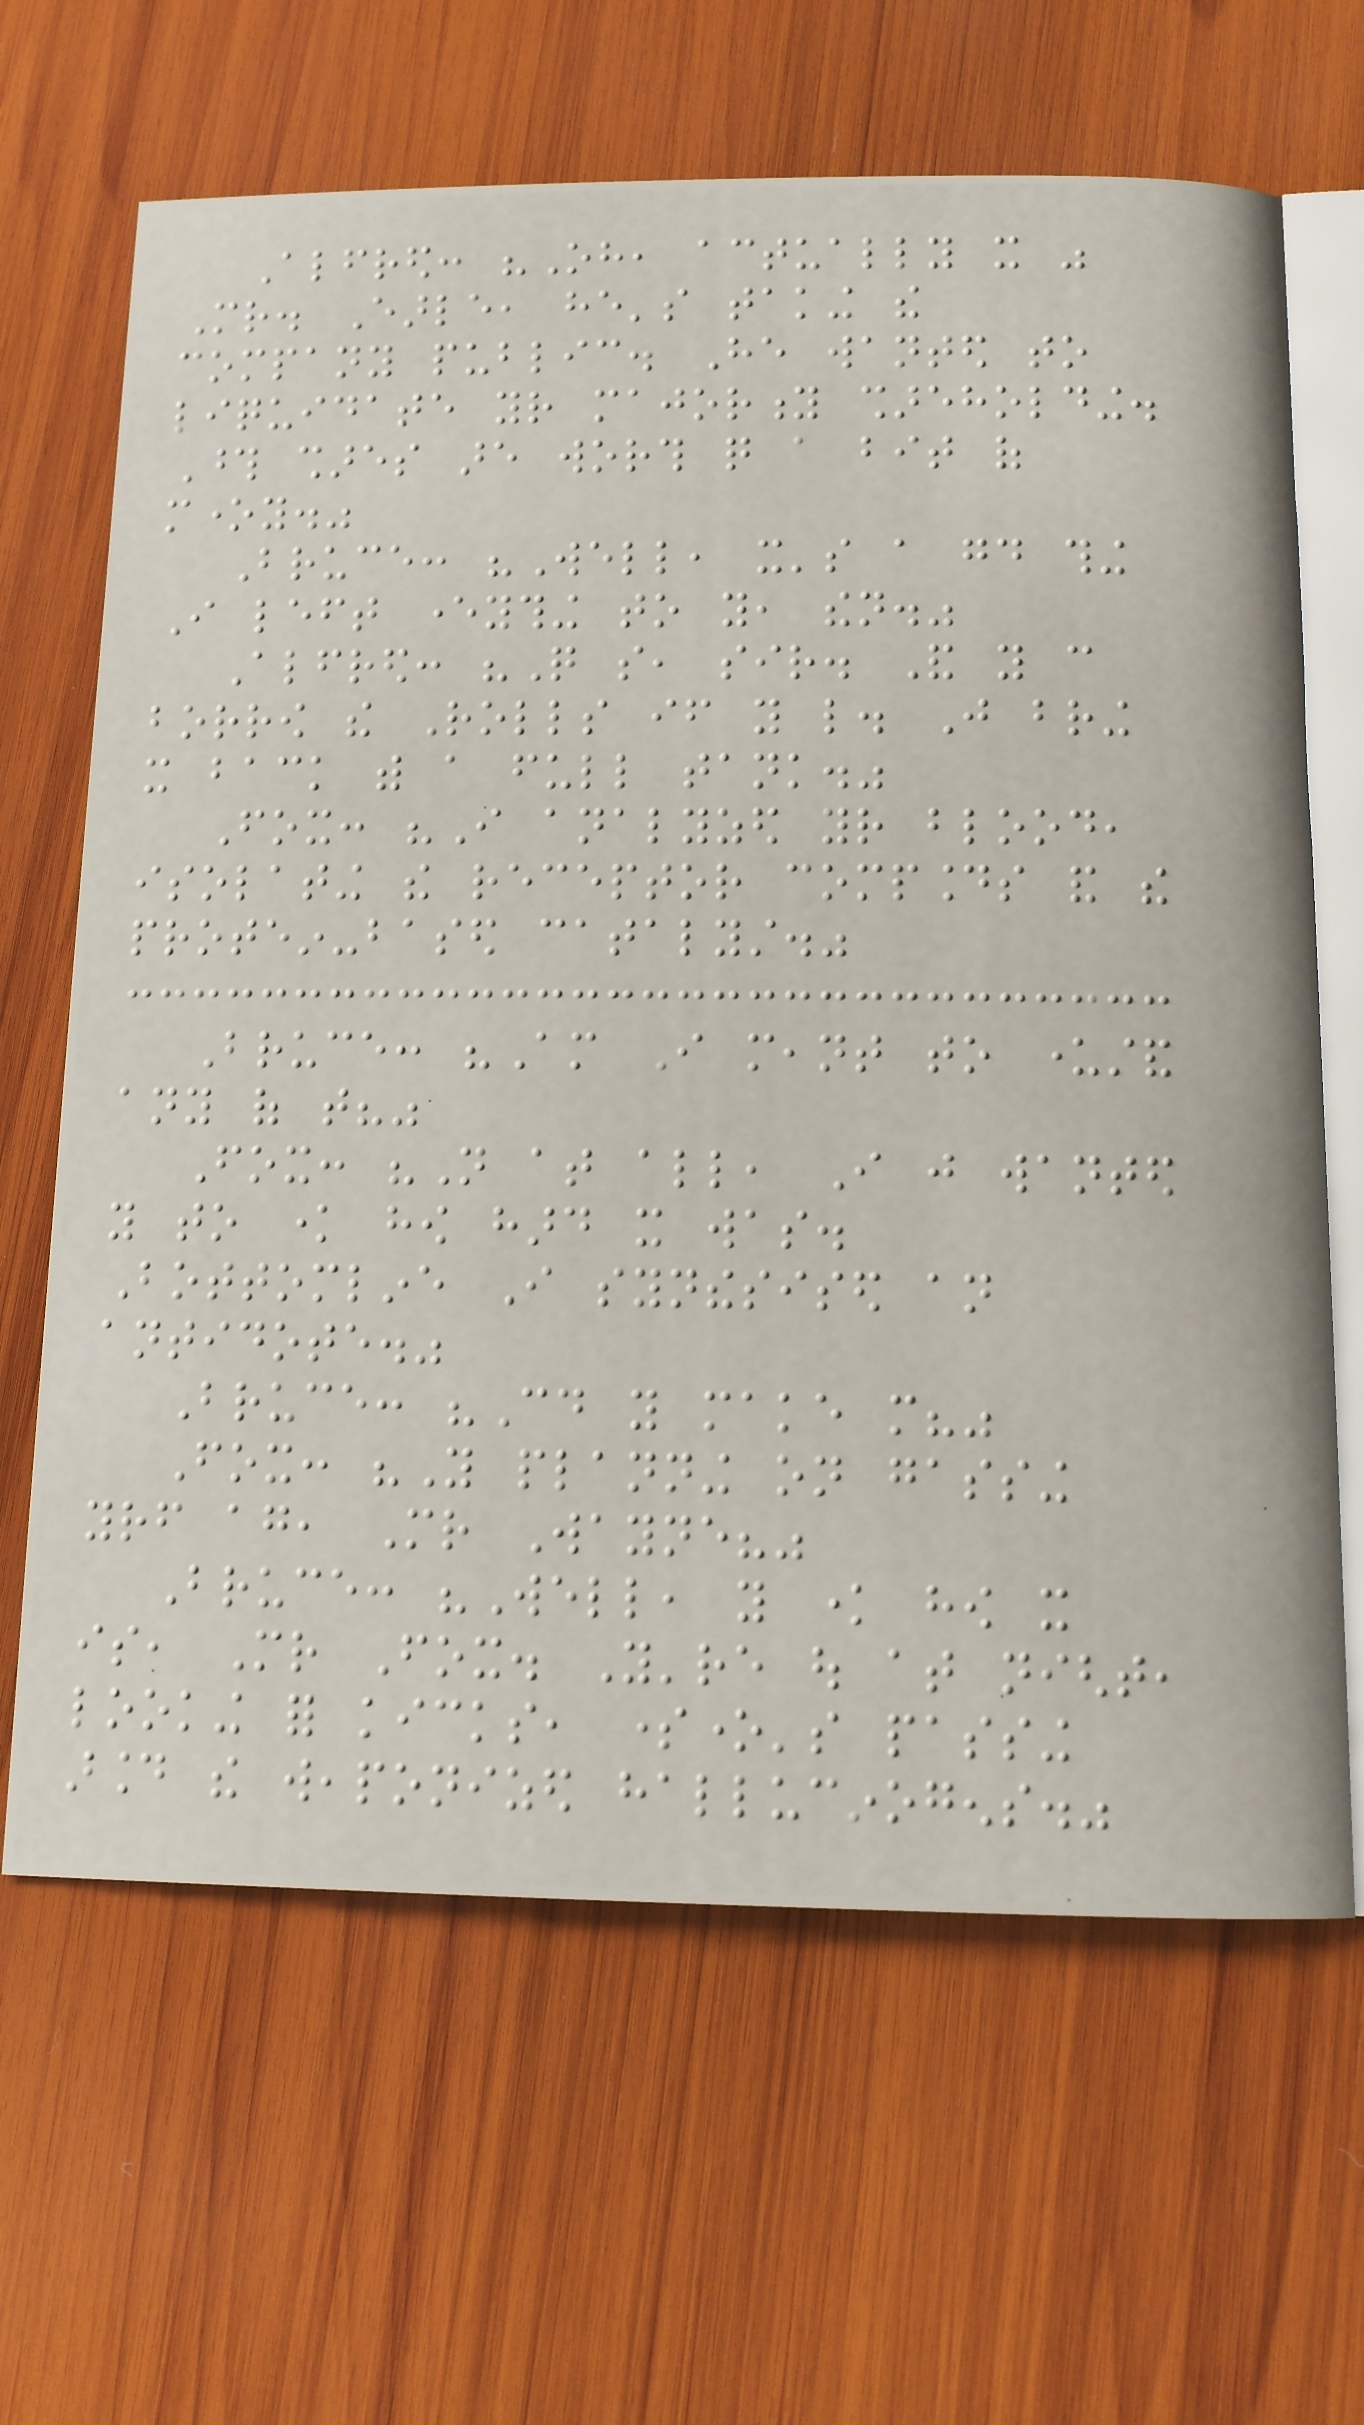Alfred: "Oh, actually it was
Mr. Earle, he's taking the
company public. He wanted to
liquidate your majority shareholding.
Those shares are worth quite a bit of
money."
Bruce: "Well, it's a good thing
I left everything to you, then."
Alfred: "Quite so, sir. And you can
borrow the Rolls if you like. Just bring
it back with a full tank."
Fox: "I analyzed your blood,
isolating the receptor compounds and the
protein-based catalyst."
Bruce: "Am I meant to understand
any of that?"
Fox: "Not at all, I just wanted
you to know how hard it was.
Bottomline I synthesised an
antidote."
Bruce: "Could you make more?"
Fox: "You planning on gassing
yourself again, Mr Wayne?"
Bruce: "Well, you know how it
is, Mr Fox. You're out at night,
looking for kicks, someone's passing
around the weaponized hallucinogens."
